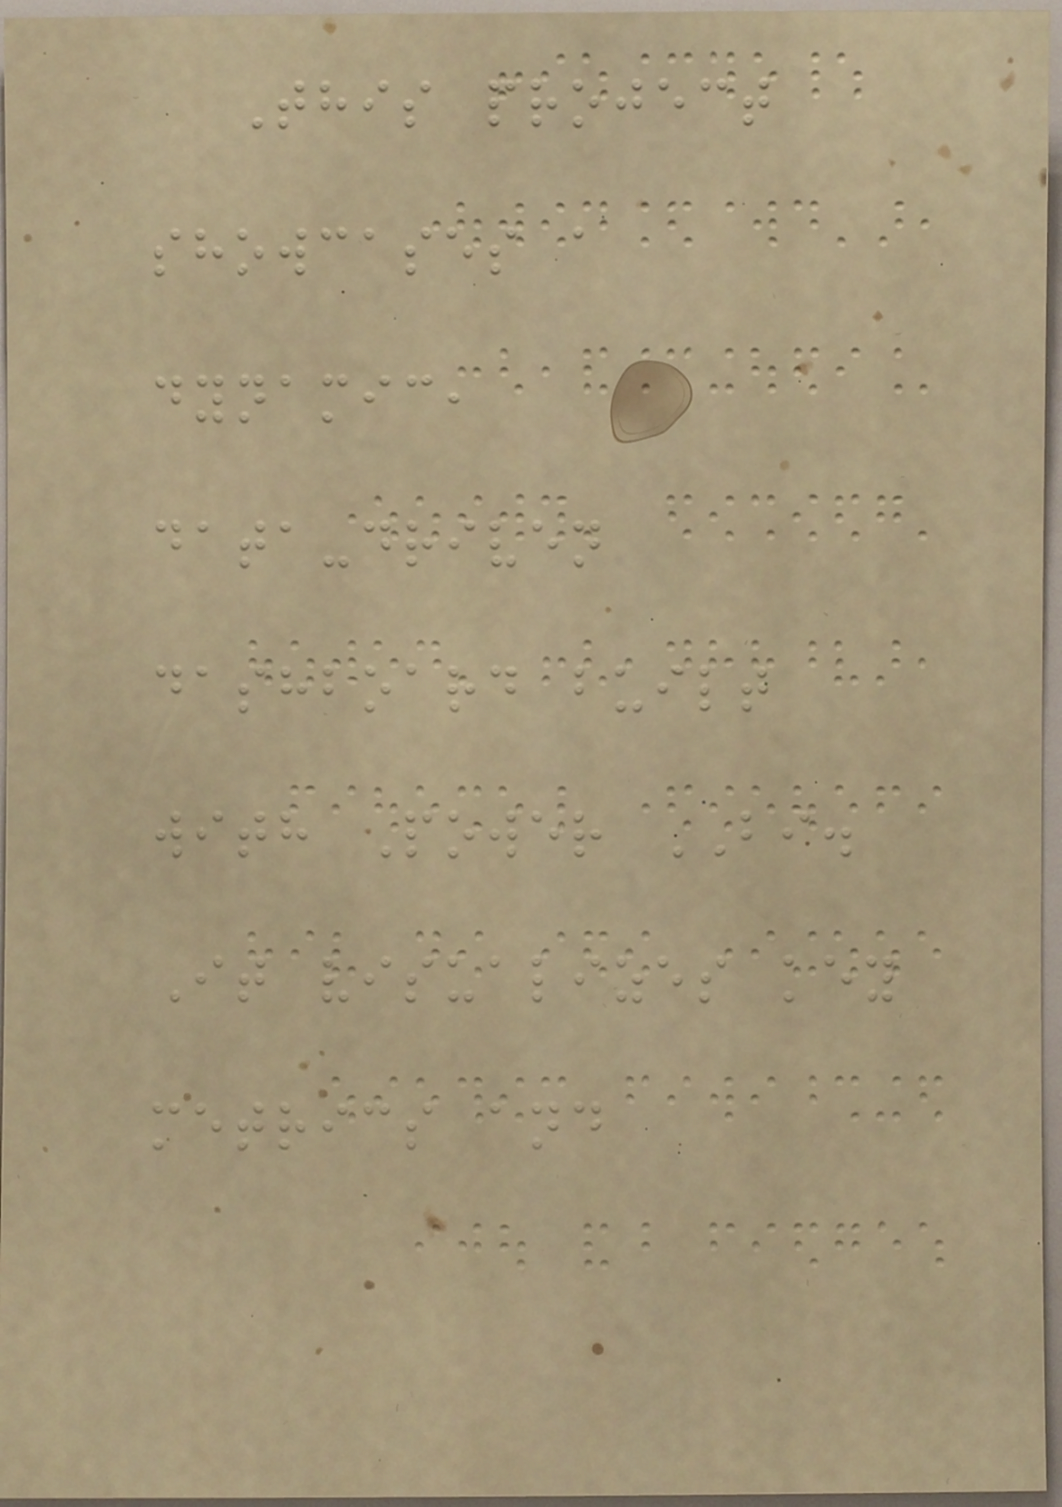This project
showcases a
dynamic,
data-driven
dashboard built
with Power BI.
It visualizes key
metrics and
